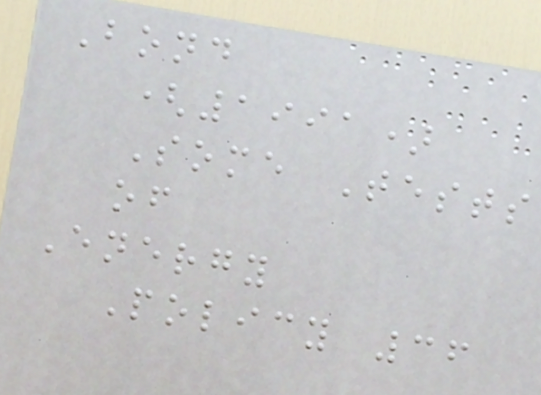Bond
(1991)
Some Tests
of
Energy
Policy 36
